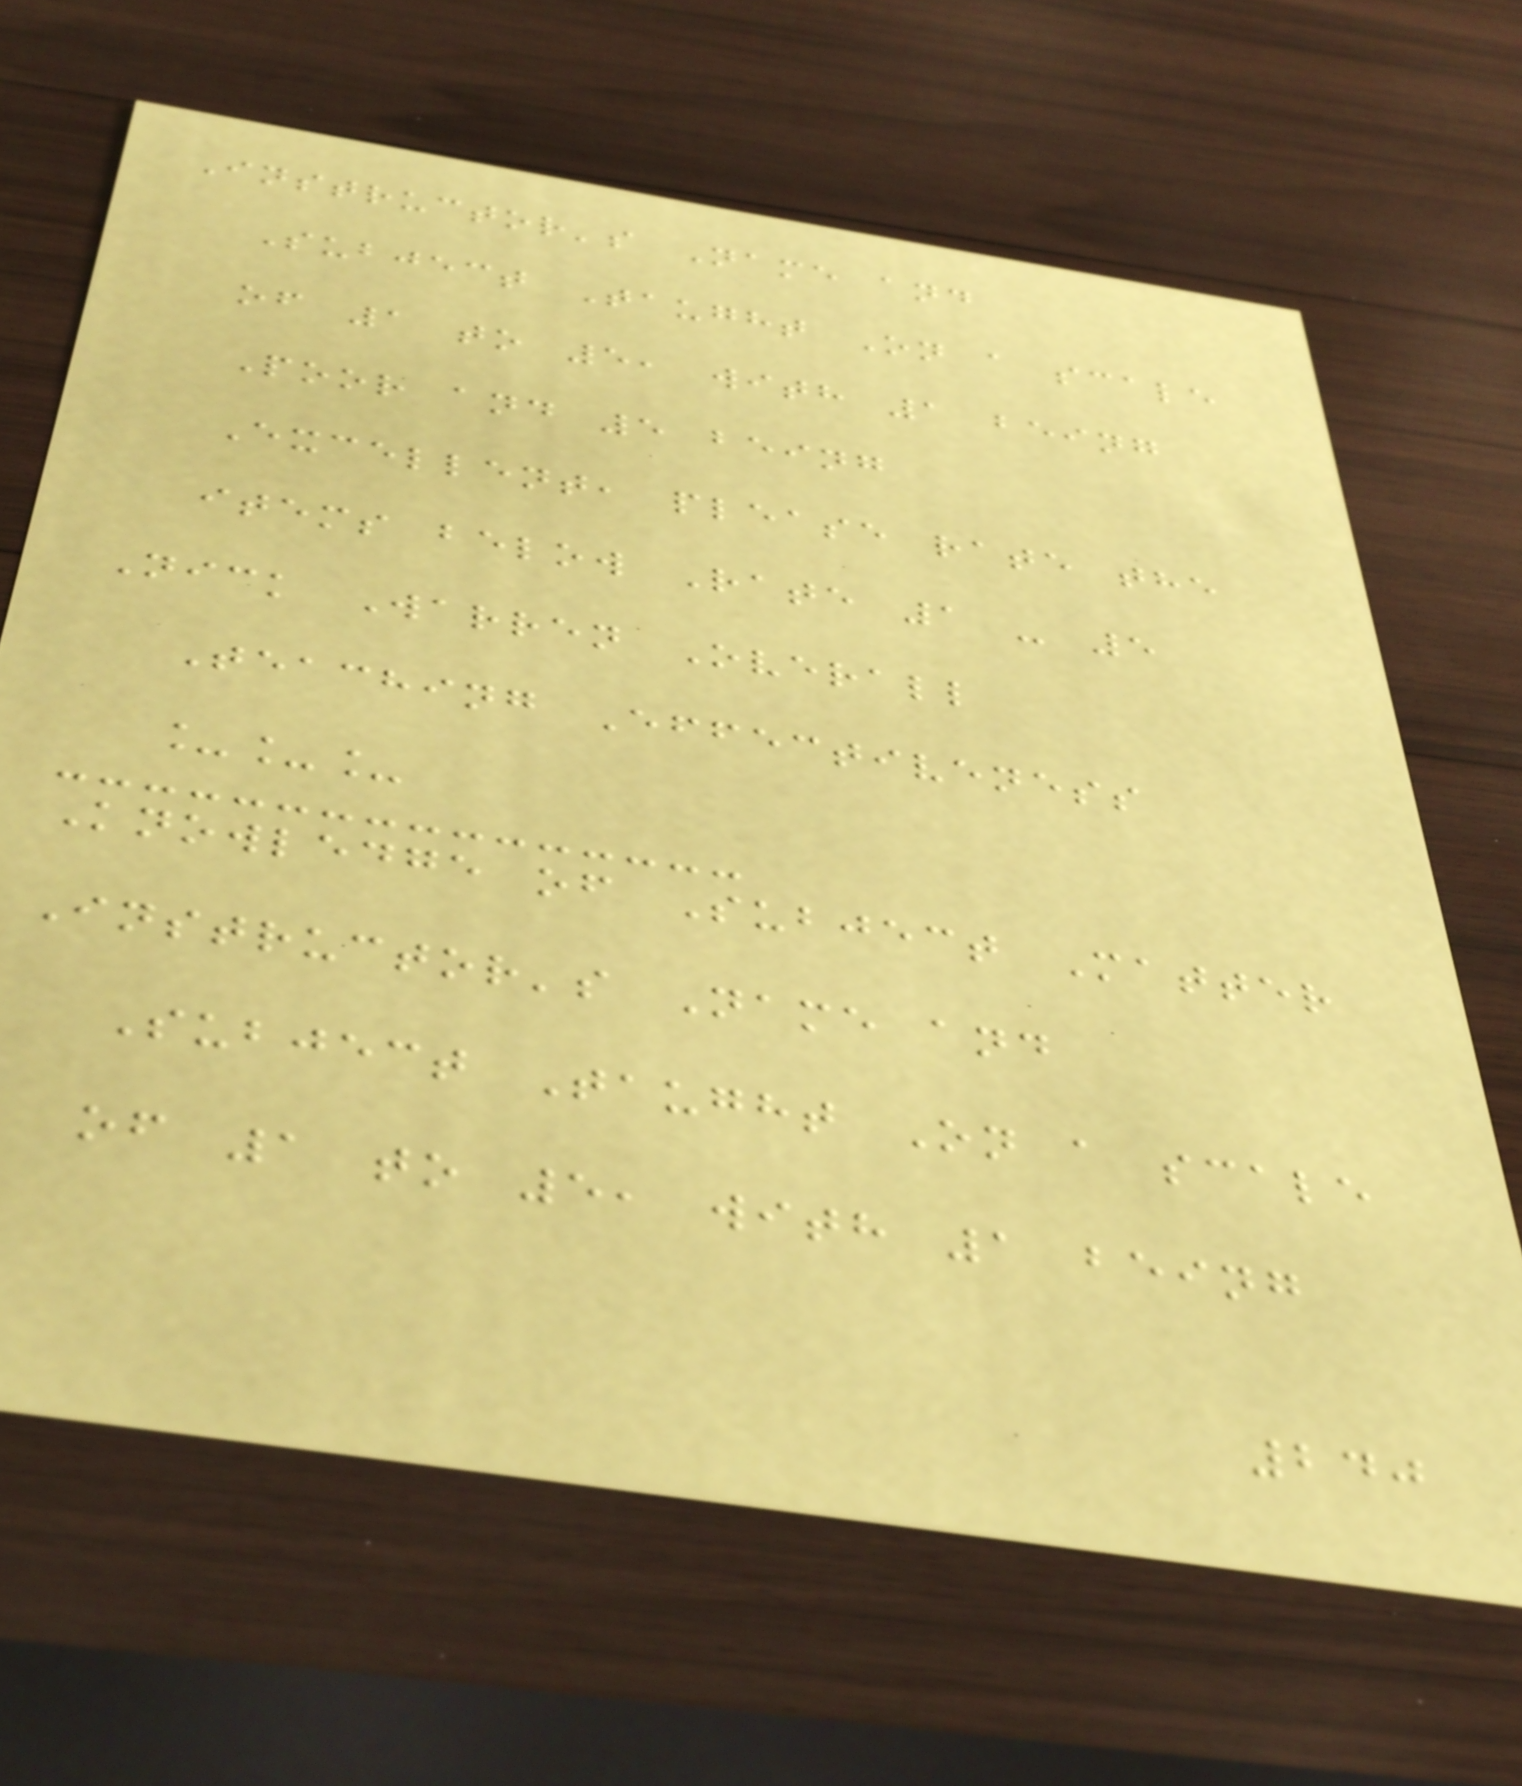Instructor's Name and
Subject Taught On a scale
of 1 to 5, with 1 being
Poor and 5 being
Excellent, please rate the
items below Rate 1 - 5
Nick Warren Overall
Teaching Effectiveness
___
Knowledge of Subject Matter
Instructor's Name and
Subject Taught On a scale
of 1 to 5, with 1 being
240
